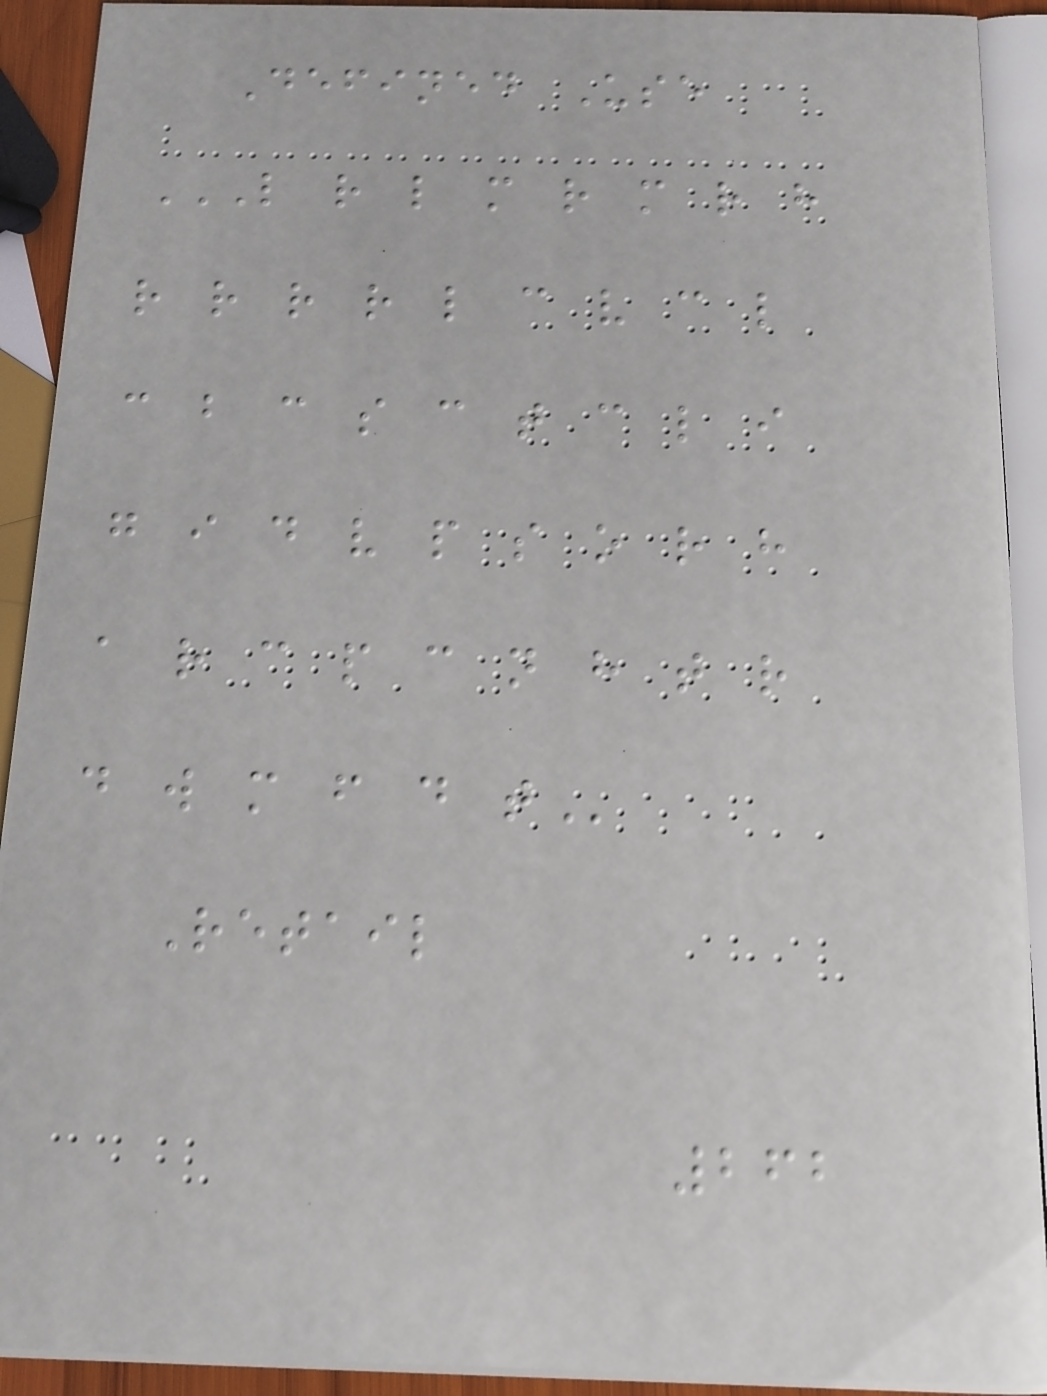Defined Use
L R L M R M R H
R R R R L C V C L
C B C S C T C L I
G I D V P S O R H
A R C P C N H T R
D W M F D T
Retail
262
